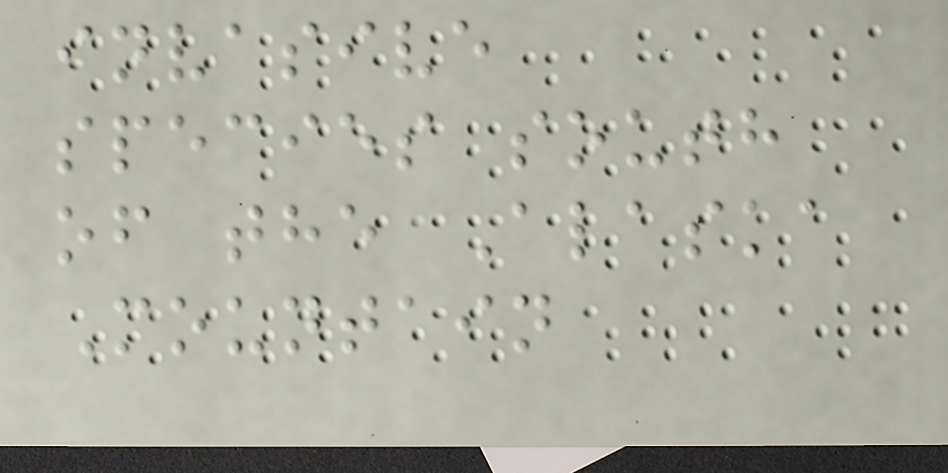invasive
species south
of the Alaska
Mountain
